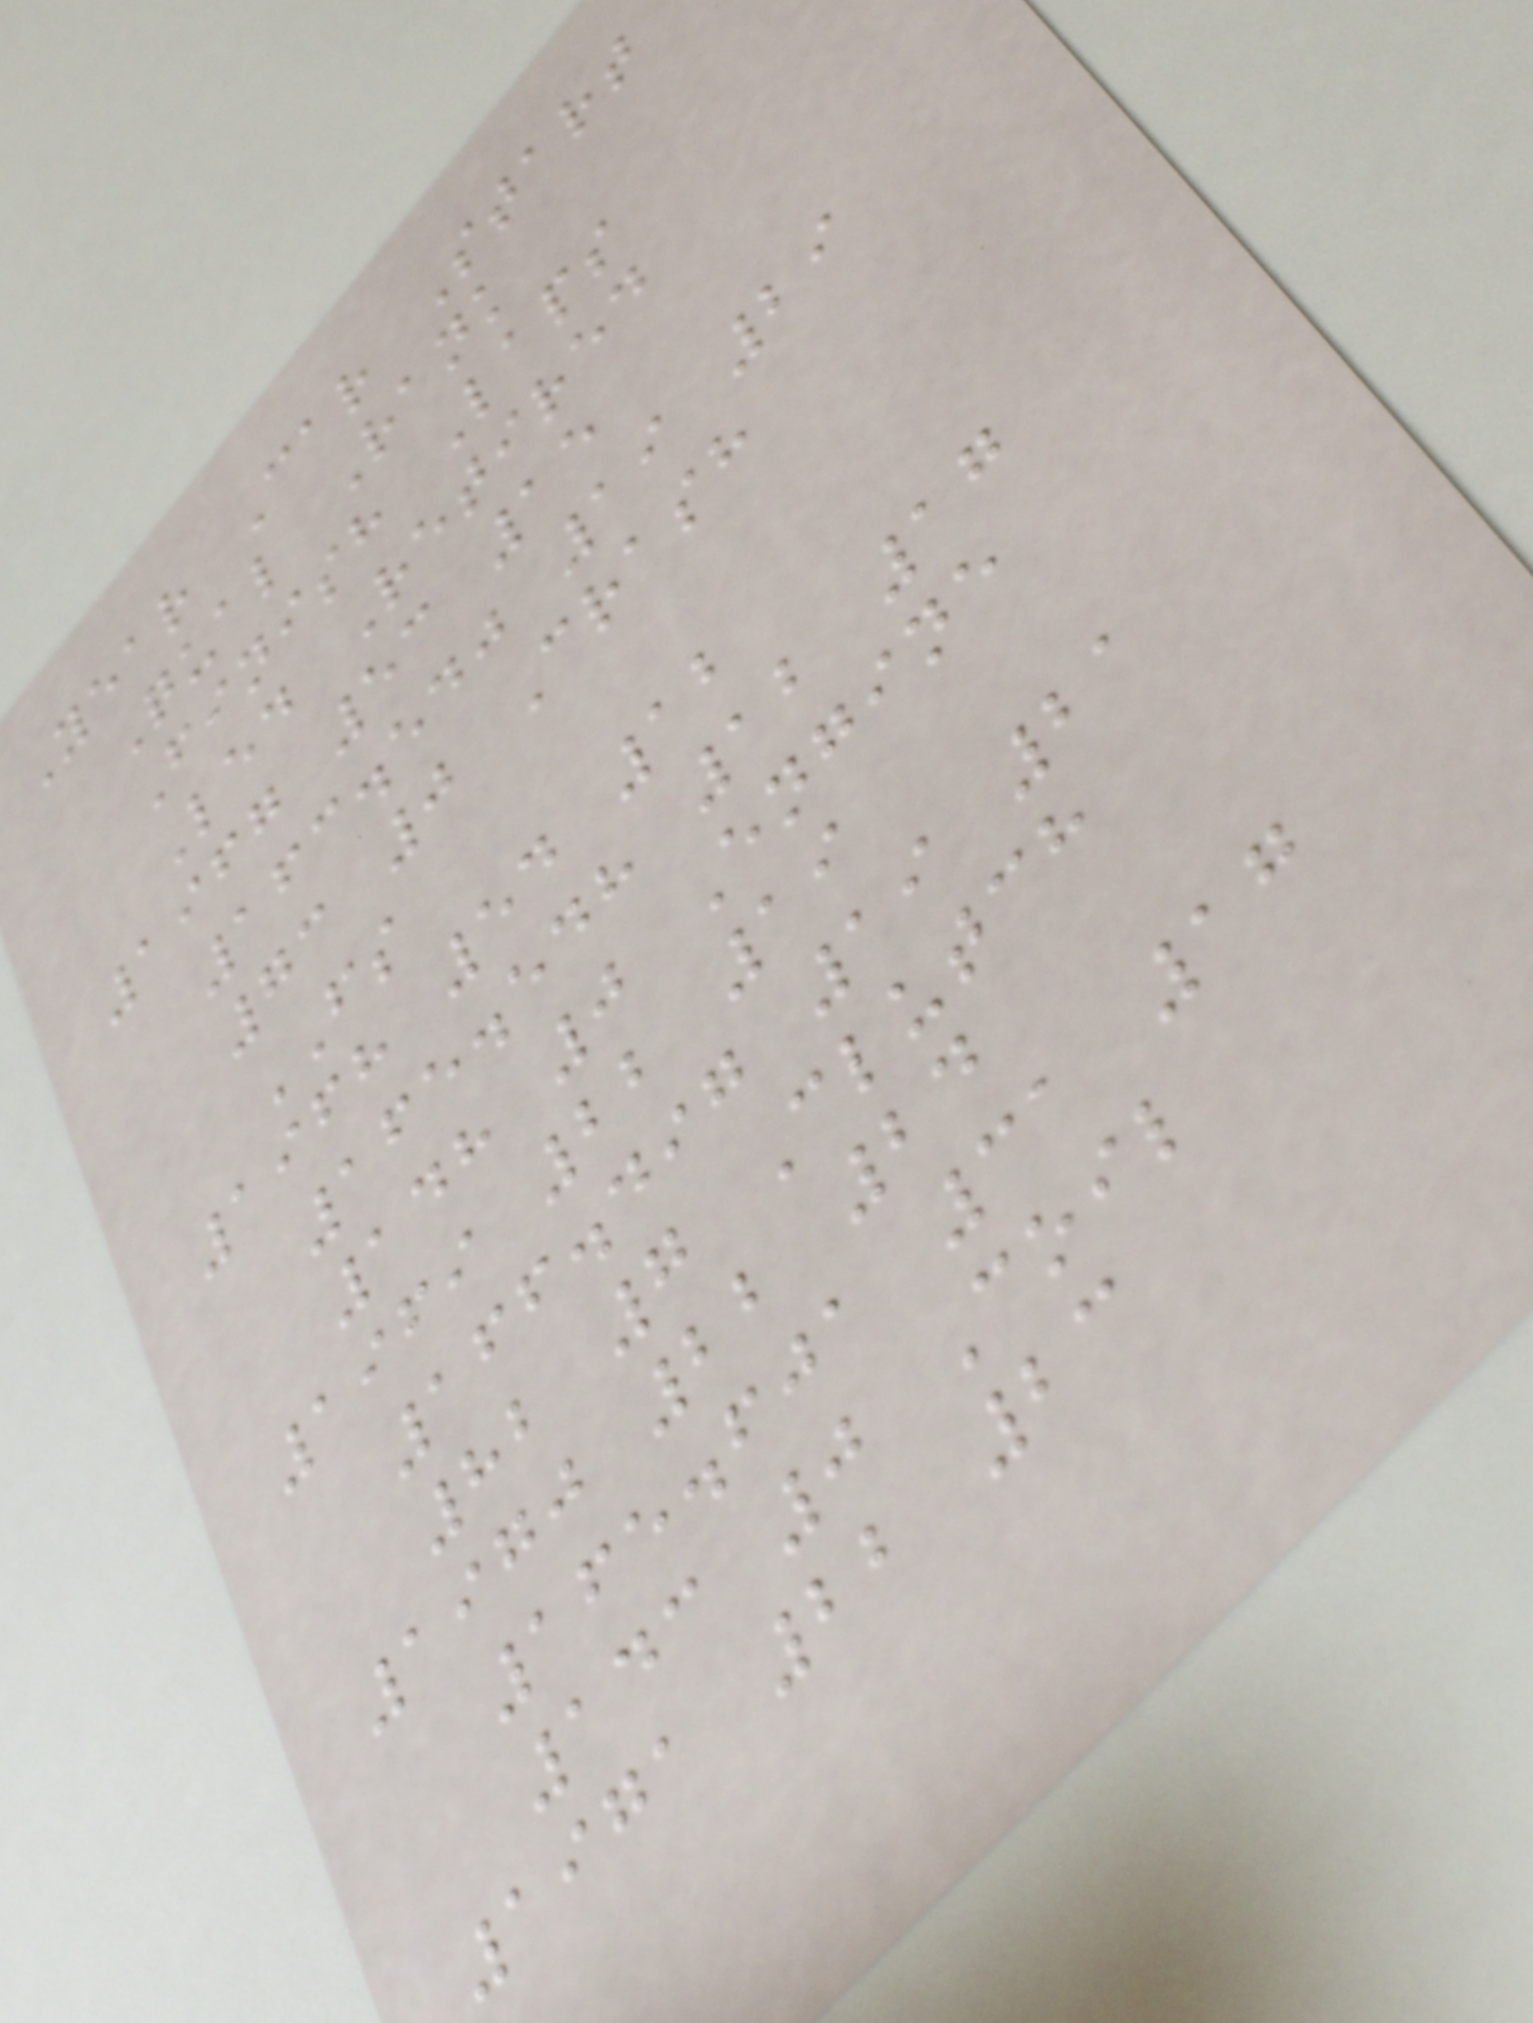Year Car Start
Qual Rank
Finish Laps
Led Retired
1967 53 15
163.540 19 29
73 0 Crash
FS
1968 54 12
165.548 12 17
148 0 Engine
1969 22 19
166.497 19 21
82 7 Clutch
1970 22 24
165.601 31 17
143 0 Coil
1971 22 23
